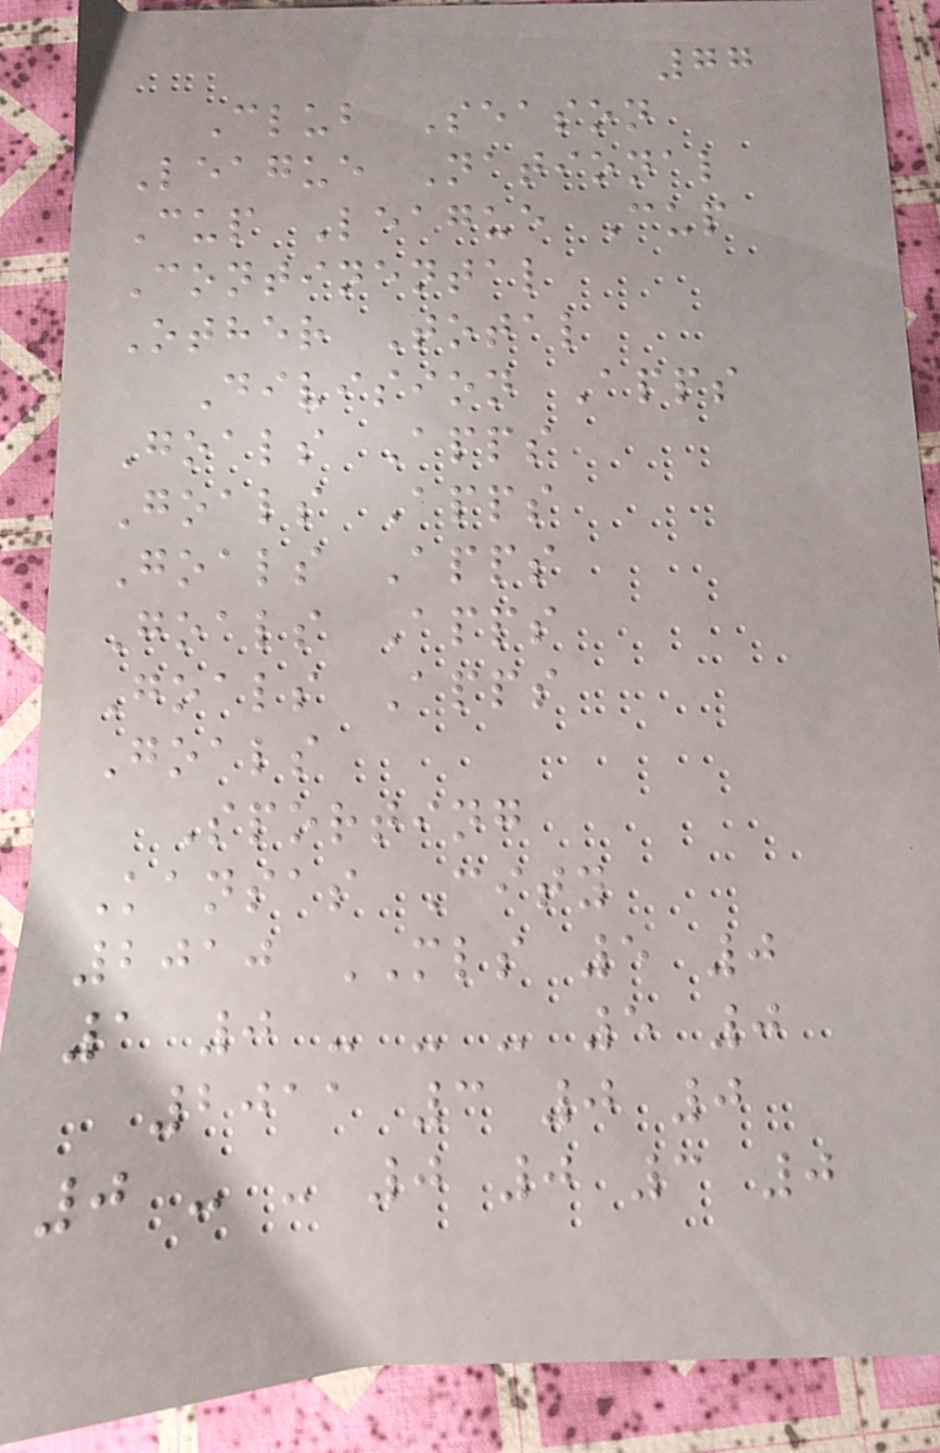77
Club Season
League National
Cup League Cup
Continental
Other Total
Division Apps
Goals Apps
Goals Apps
Goals Apps
Goals Apps
Goals Apps
Goals
Sporting
Kansas City
2010 MLS 5 0
1 0 - - - 5 0
2011 3 0 0
0 - - 0 0 3 0
